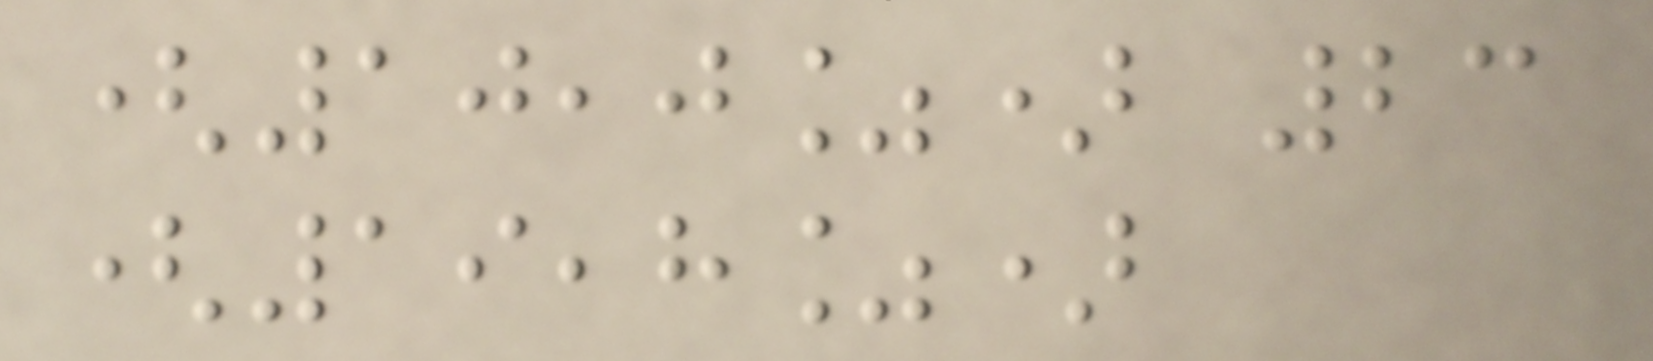(10,0%) 23
(19,8%)
